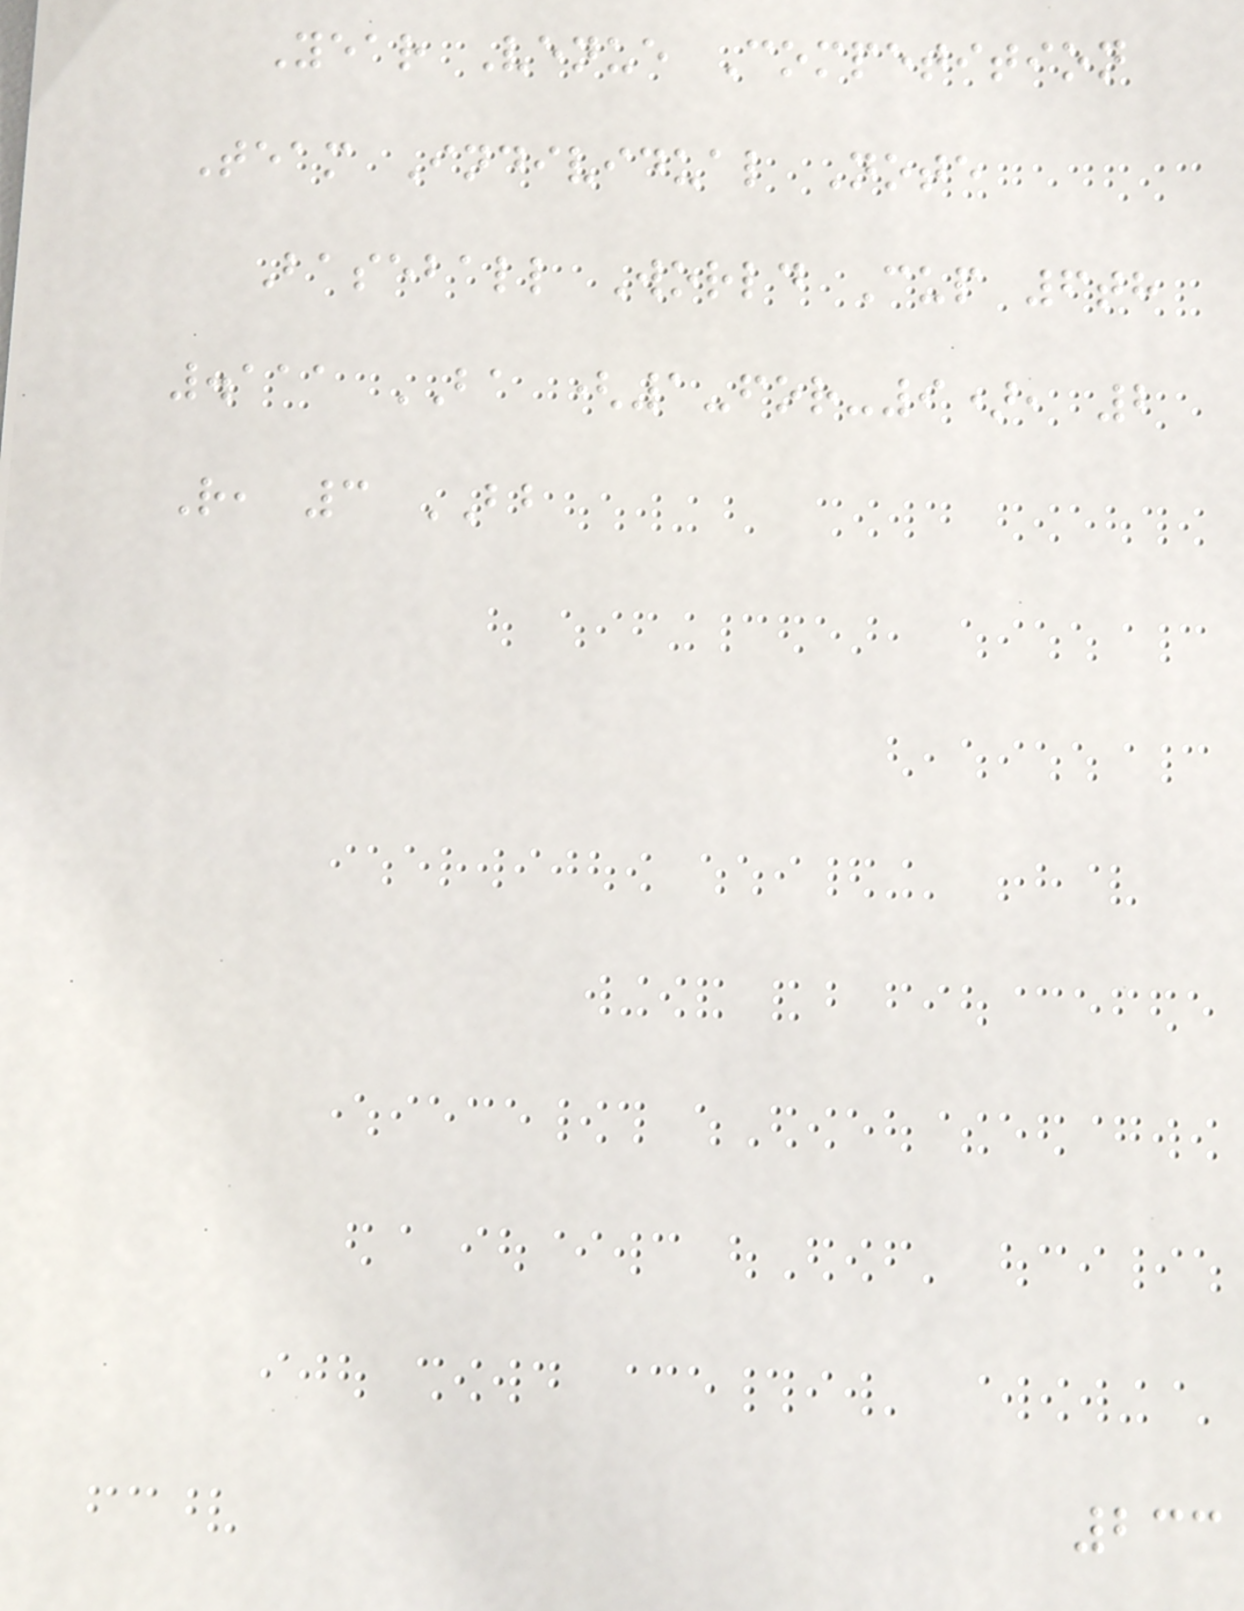Year Venue Competition
Team Individual Note
Baseball World Cup 6th
.111 BA (1-for-9), 2
R, 3 BB
233
